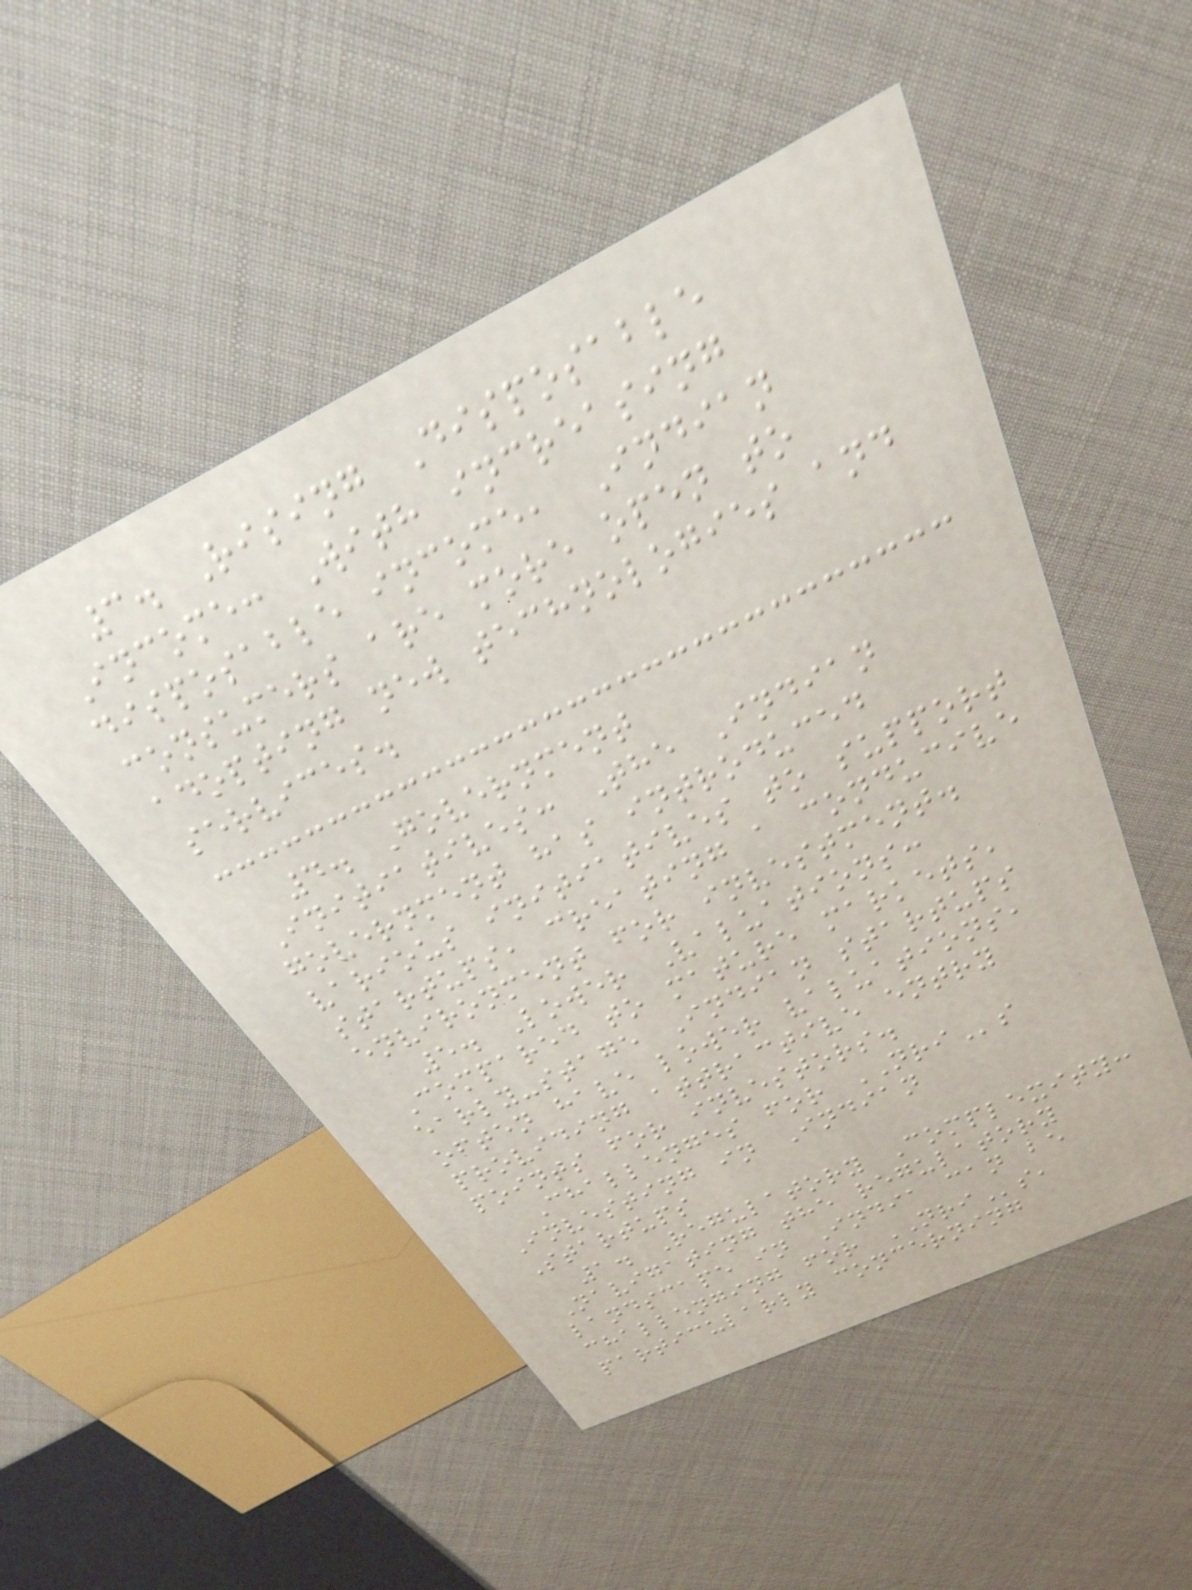3. Rising Disposable
Income: With increasing
disposable income, Indian
consumers are more open to
adopting new technologies and
services.
4. Government
Initiatives: The Indian
government has introduced
various initiatives to support
startups, creating a conducive
environment for investment.
5. Lower Valuations:
Compared to mature markets,
early-stage Indian startups
often have lower valuations,
providing attractive entry
points for investors.
Challenges for NRIs
Investing in Indian
Startups
1. Regulatory Complexity:
Navigating the regulatory
landscape in India can be
challenging for NRIs,
particularly concerning
